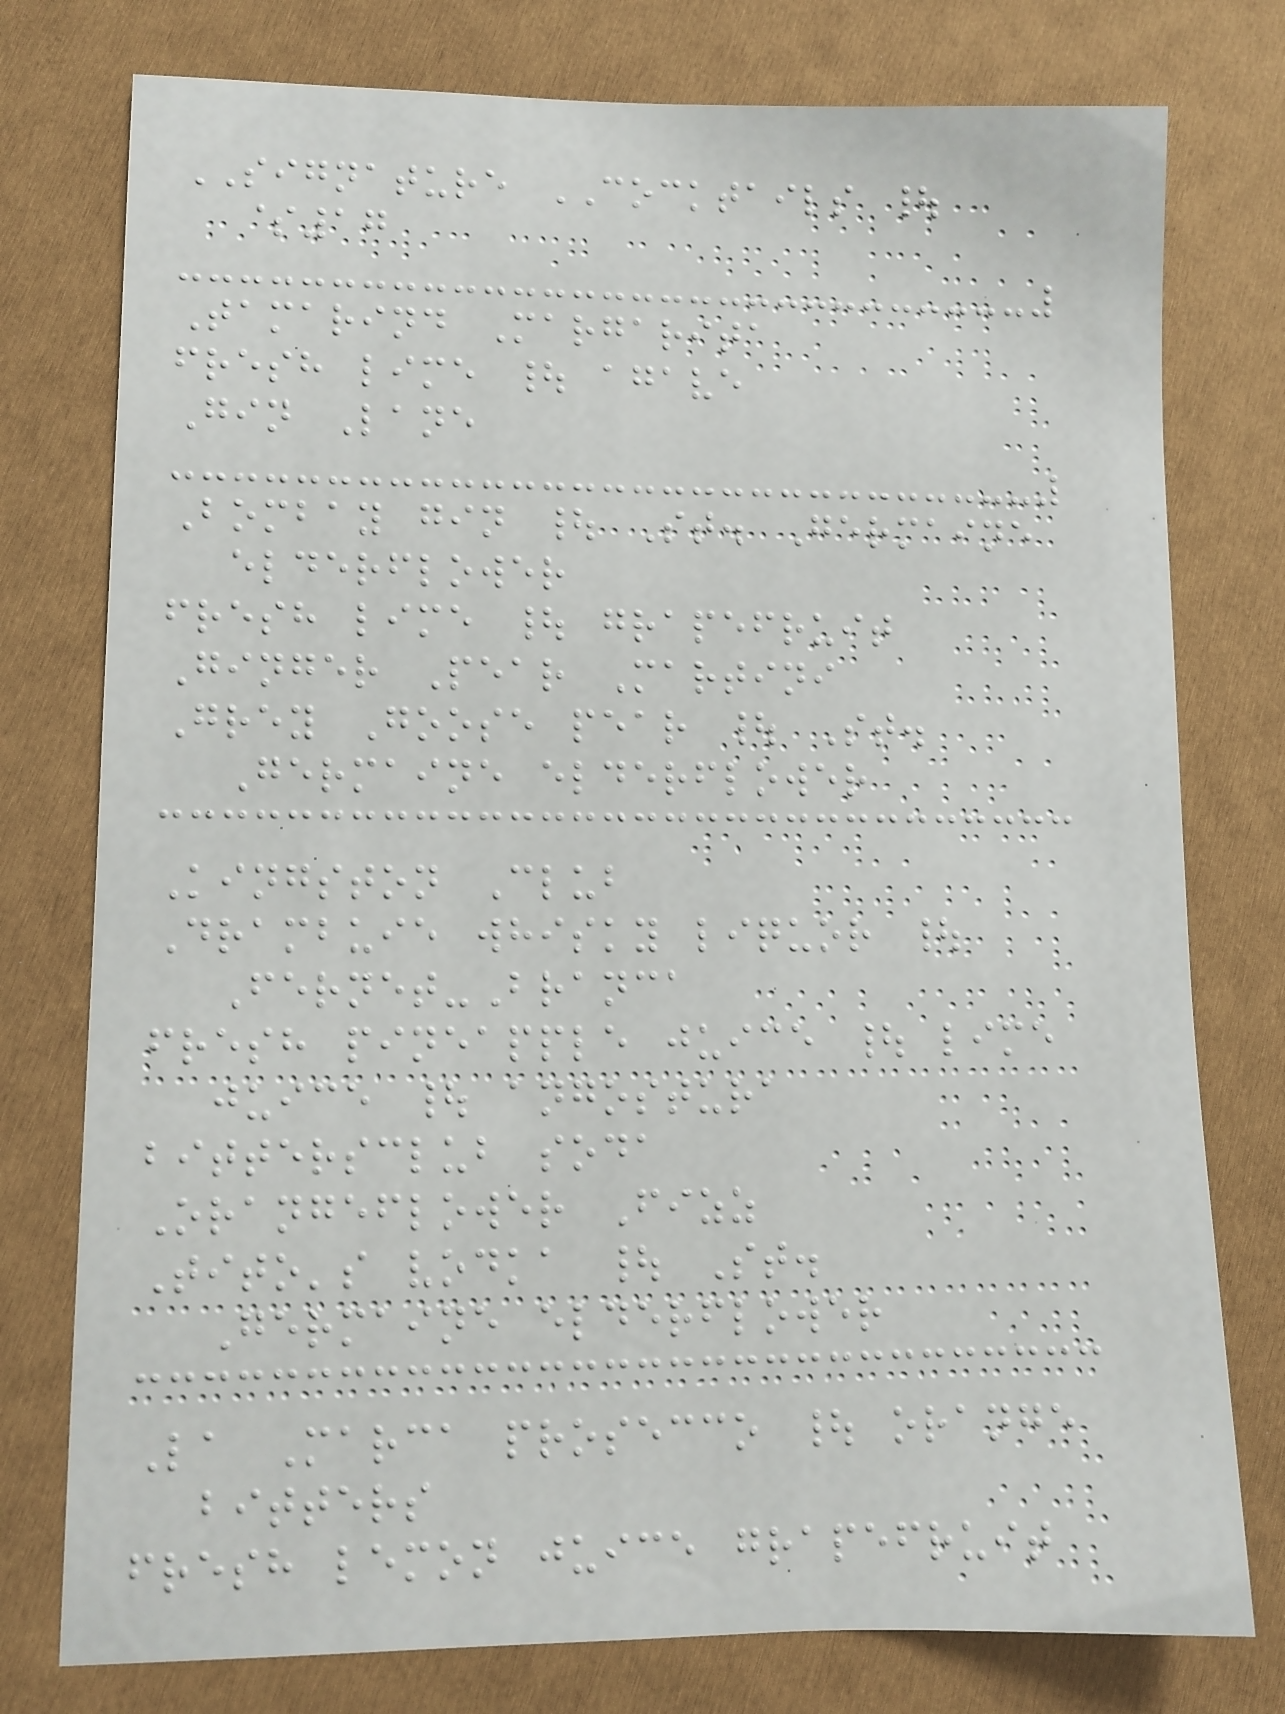SIGNATURE COCKTAILS |
$17
Tamarind Margarita
fresh lime | agave
Gin Lane
Bombay gin | St. Germaine
elderflower
fresh lime | grapefruit
Ginger Pear Martini
Grey Goose pear | St.
Germaine elderflower
Kingston Club
Drambuie whisky liquor |
Fernet-Branca
fresh pineapple juice | lime
juice | angostura
bittersclub soda
Orangeflower Fizz
Tito's vodka | St.
Germaine elderflower
La Marca prosecco | orange
bitters
fresh lemon juice grapefruit
